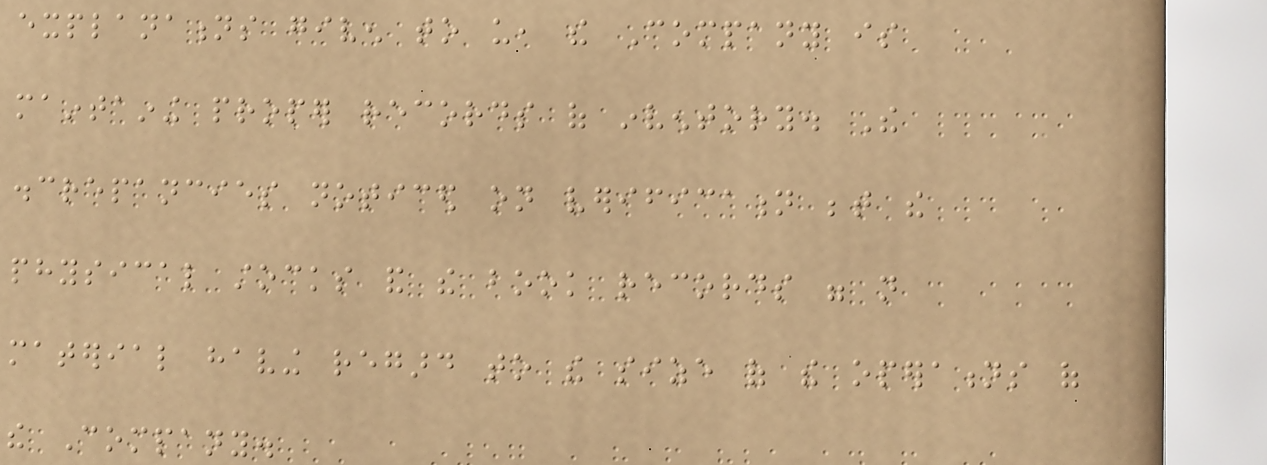explanations given to us, the Company is
maintaining proper records of inventory. The
discrepancies noticed on verification between the
physical stocks and the book records were not
material having regard to the size of the operations of
the Company.
